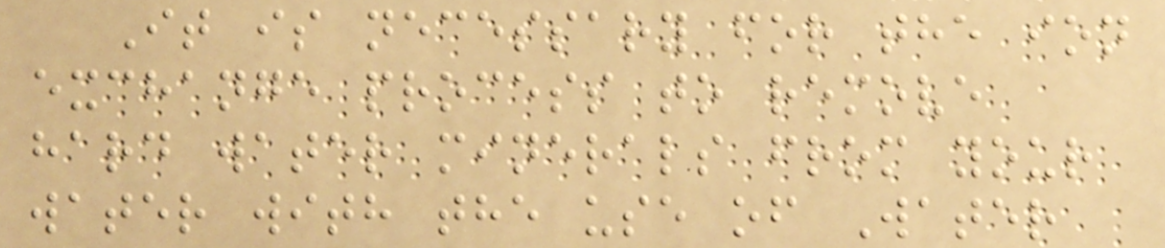It is necessary for the ion
exchange process to remove
hard water minerals from your
water with the use of Water
